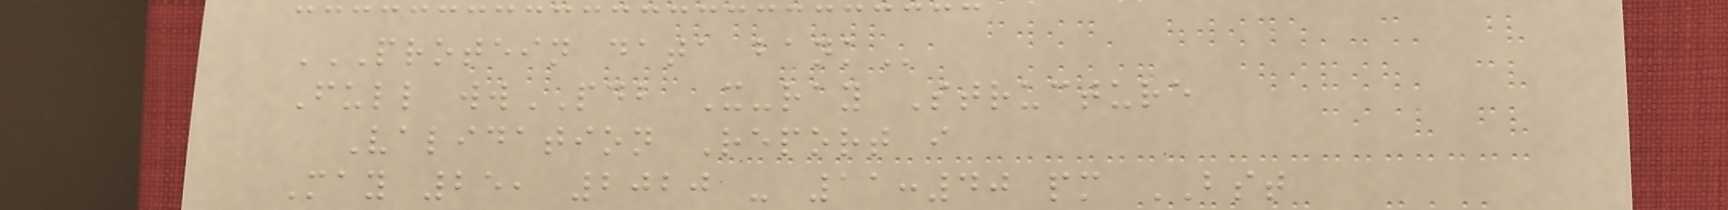PROTEIN DATA BANK
Full wwPDB X-ray Structure
Validation Report i
May 25, 2020 - 11:40 pm BST
